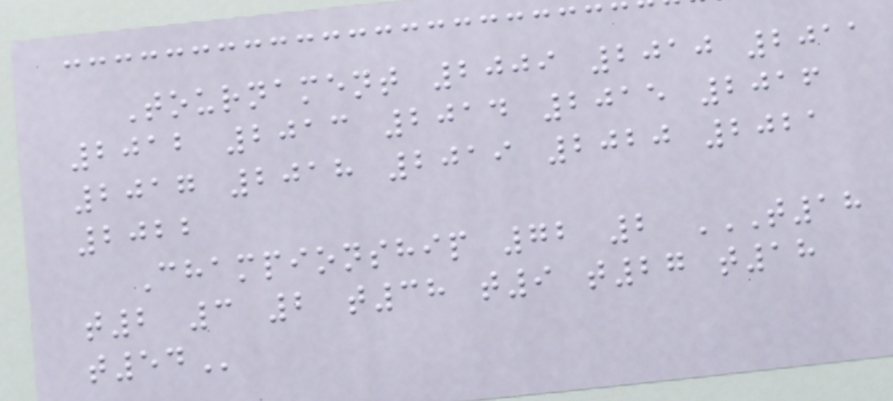Tournament 2009 2010 2011
2012 2013 2014 2015 2016
2017 2018 2019 2020 2021
2022
Championship 72 2 T18
T2 3 2 T38 T9 T27 T18
T54
